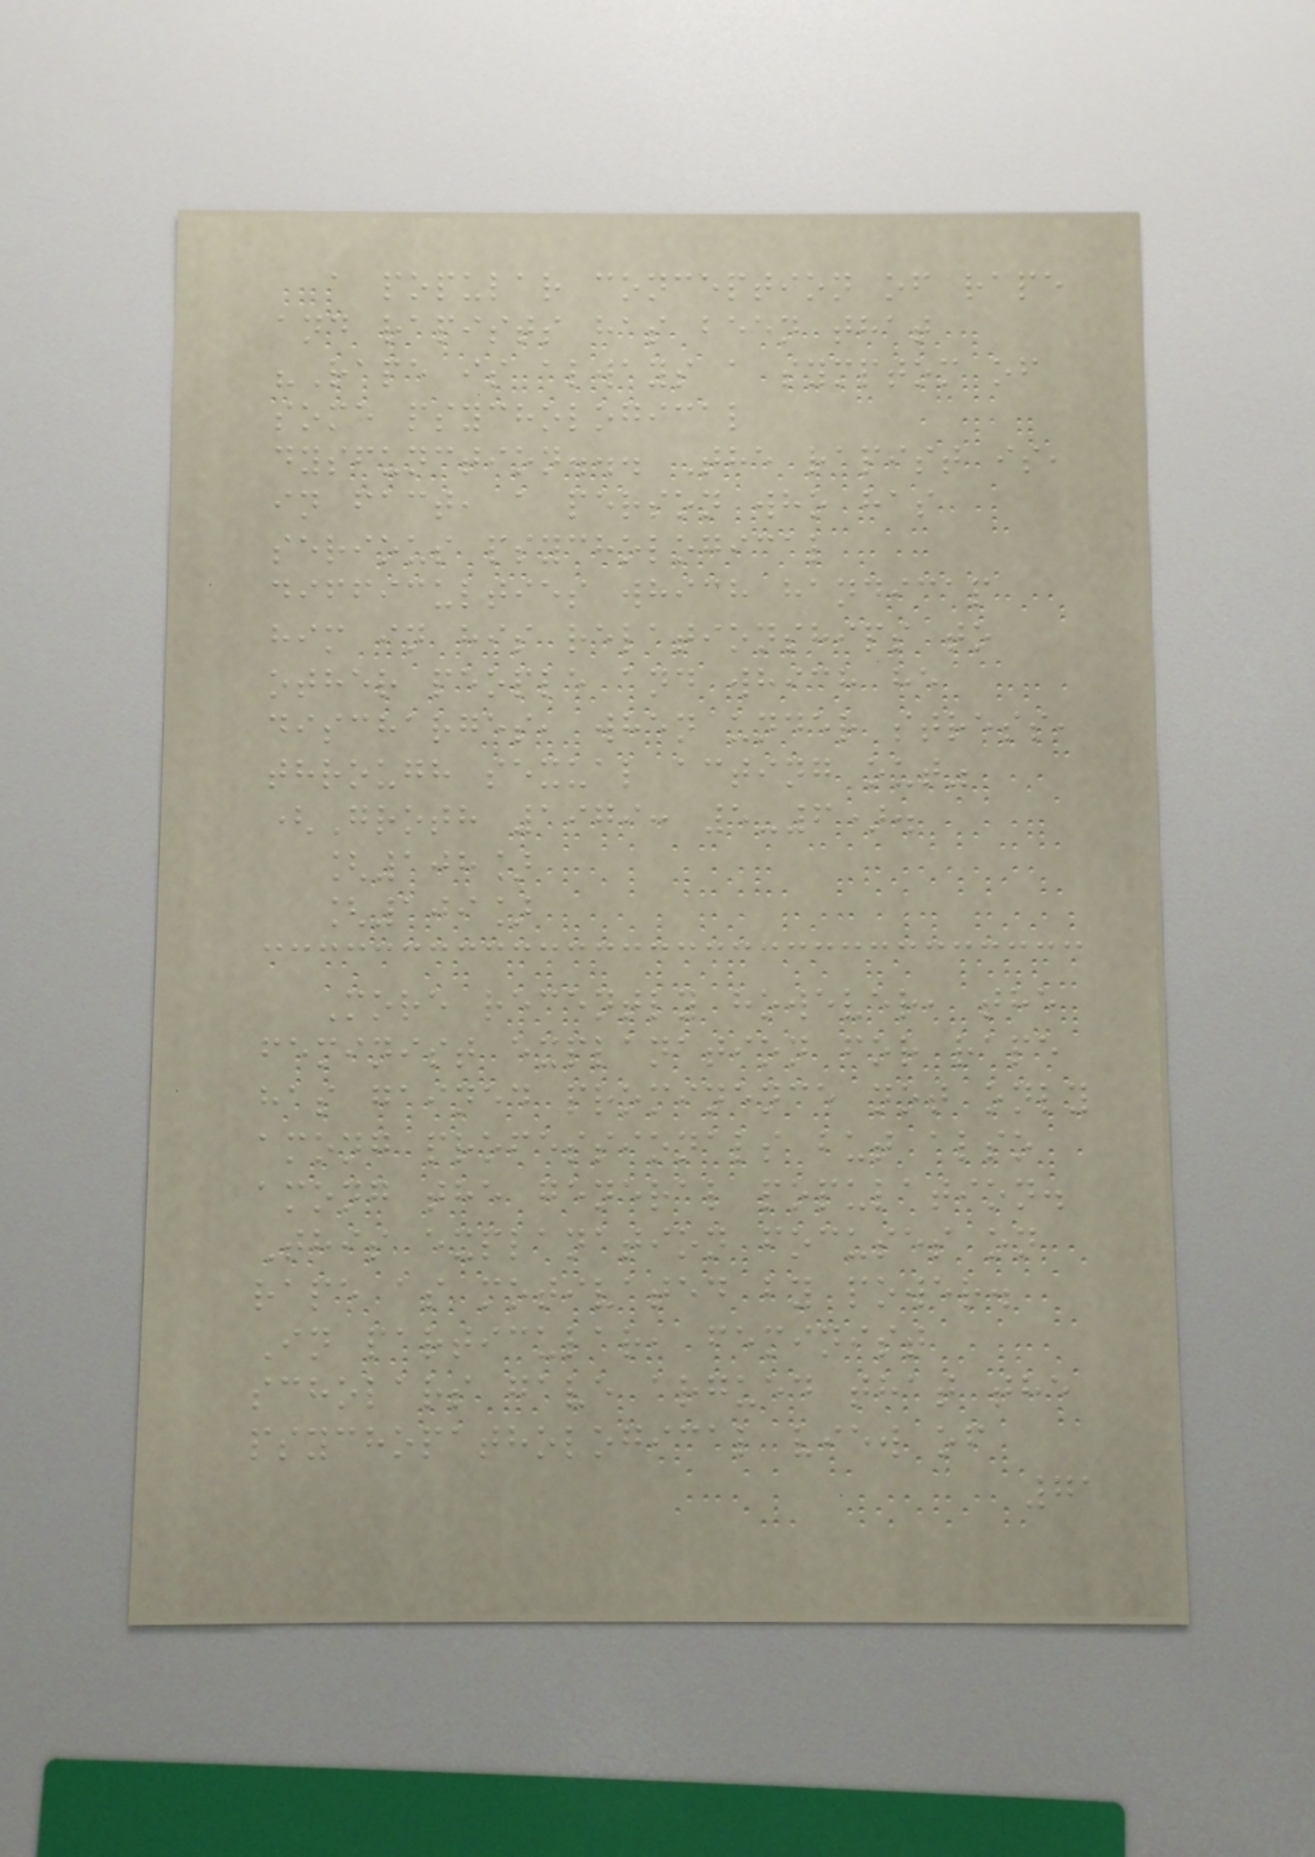a popular conception of rape
and rapists has been that
"Rape is always a symptom of
some psychological
dysfunction... The rapist is,
in fact, a person who has
serious psychological
difficulties which handicap
him in his relationships to
other people and which he
discharges, when under stress,
through sexual acting out"
(Groth 1979: 5-6).
[108]
[109]
More recently however, the
feminist explanation for rape
has gained prominence not only
among professionals but also
among the general population.
This explanation focuses on
rape as motivated by power.
In particular, feminist
scholars gave argued that the
psychopathological view of
71
